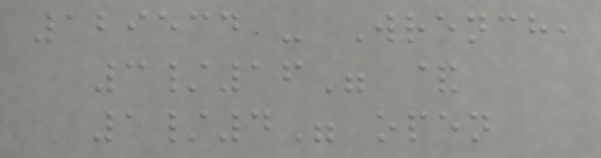129534 - Wrench,
3/16" &
1/4" open
